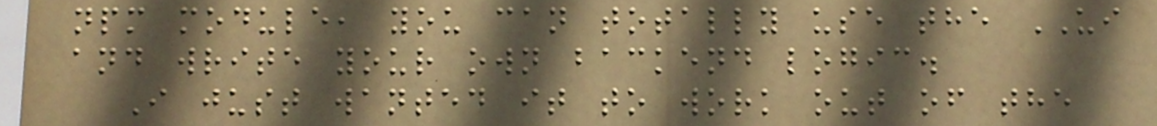npm module, you can totally use the UI
and write your own backend logic.
I just wanted it to work out of the
